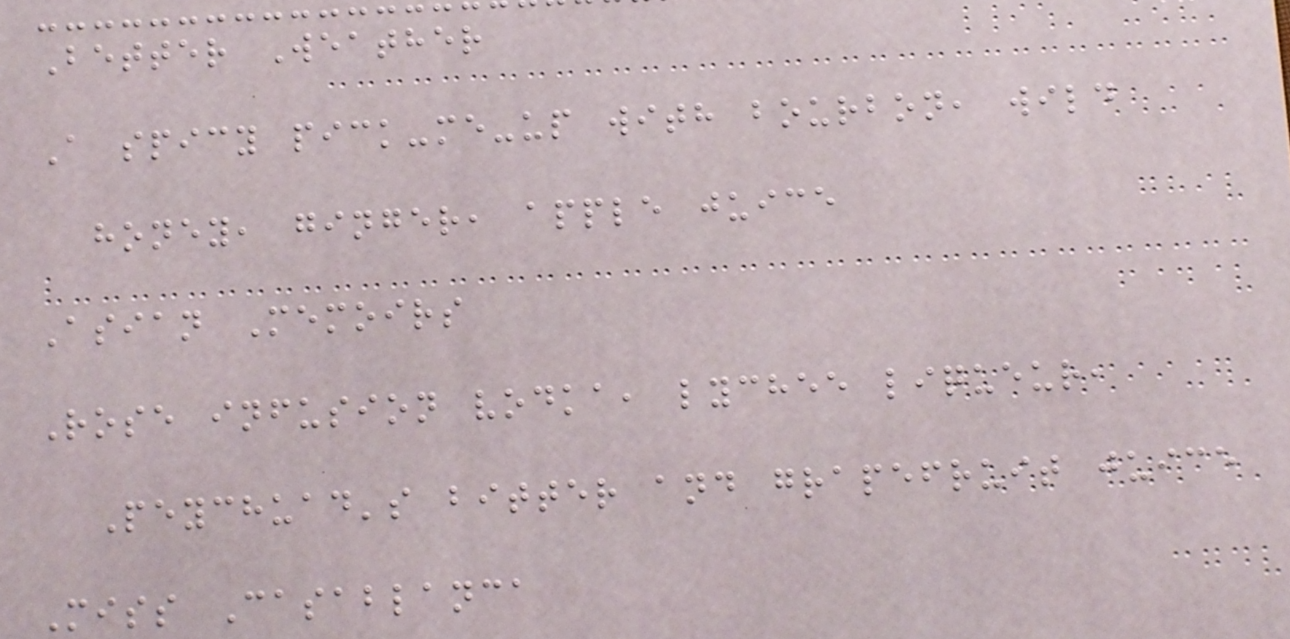Better Weather
A spicy pick-me-up with bourbon, wild
honey, ginger, apple juice
Asian Memoirs
Rose infusion vodka, lychee liqueur,
Peychuad's bitter and grapefruit juice
Miss Casablanca
